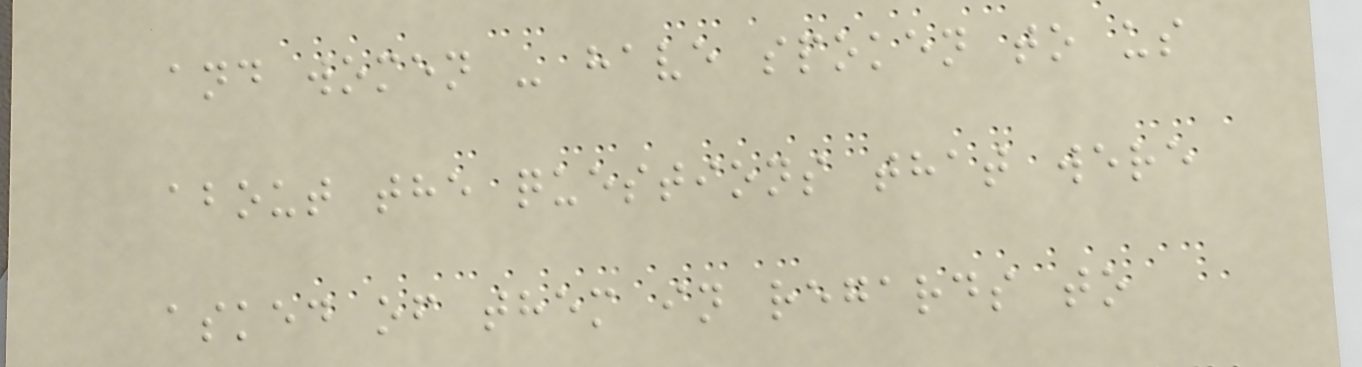and women - have spoken to us
about the questions that were
asked of them in regards to
